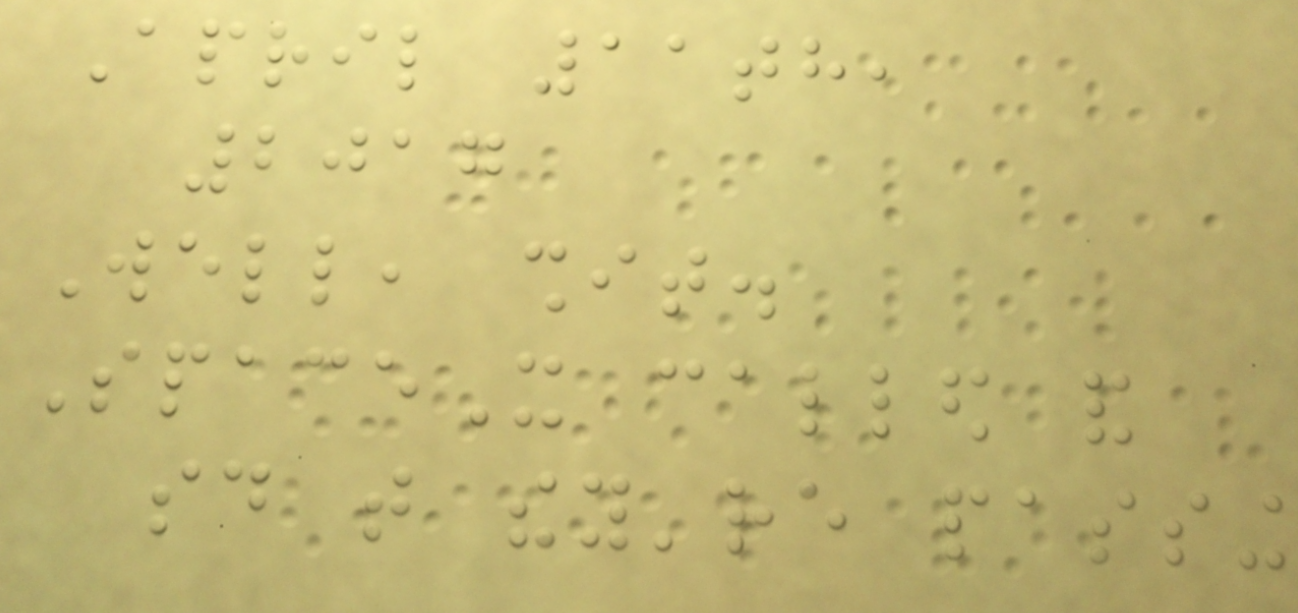April 11th,
2017
Well, shit.
SpaceX called and
said that they're passing
